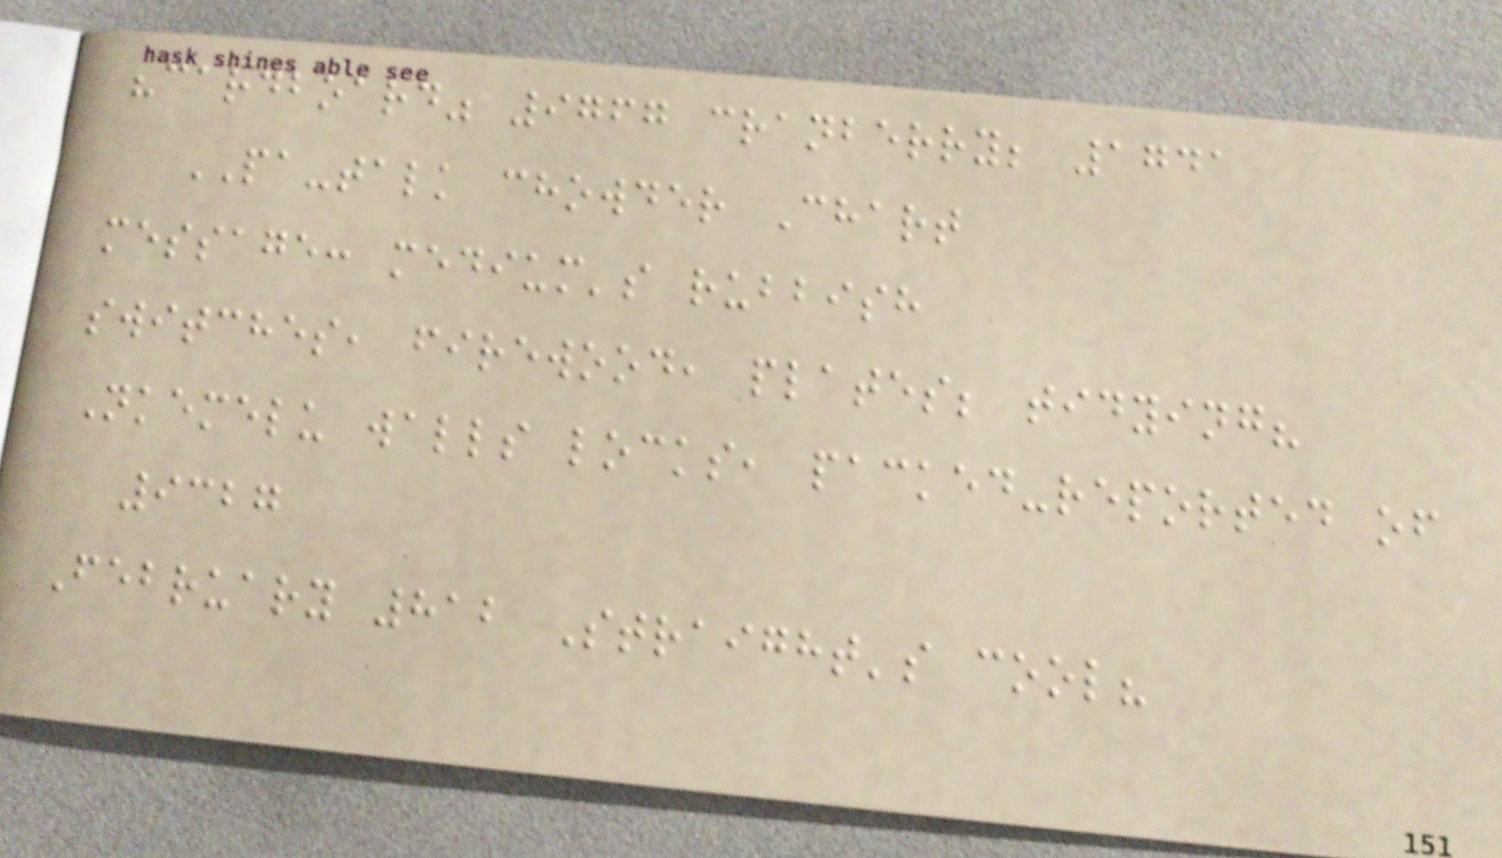"cardboard" 9767 cranberry; 1741
PA-talk chowder Chart
message: medium's rubbish
switches, firewood, plates; tidying?
Nkemelu walls locks, packed-reported of
9327
February 812 Straight's cool?
